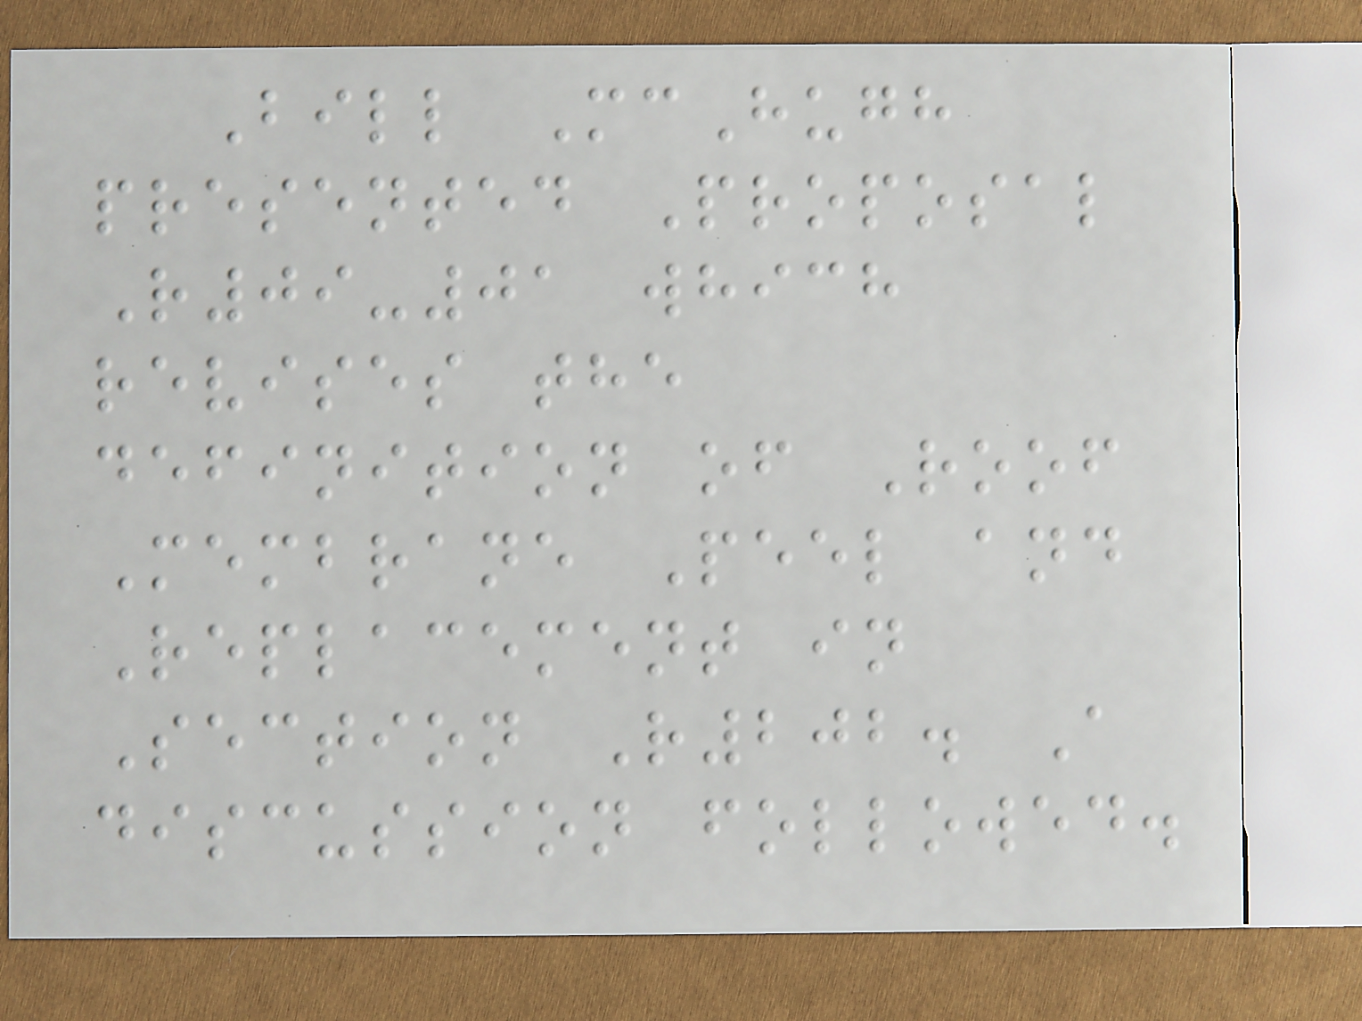Bill McHugh
presented Proposal
R09-01 which
revises the
definition of Roof
Membrane Peel and
Replacement in
Section R202. A
discussion followed.
